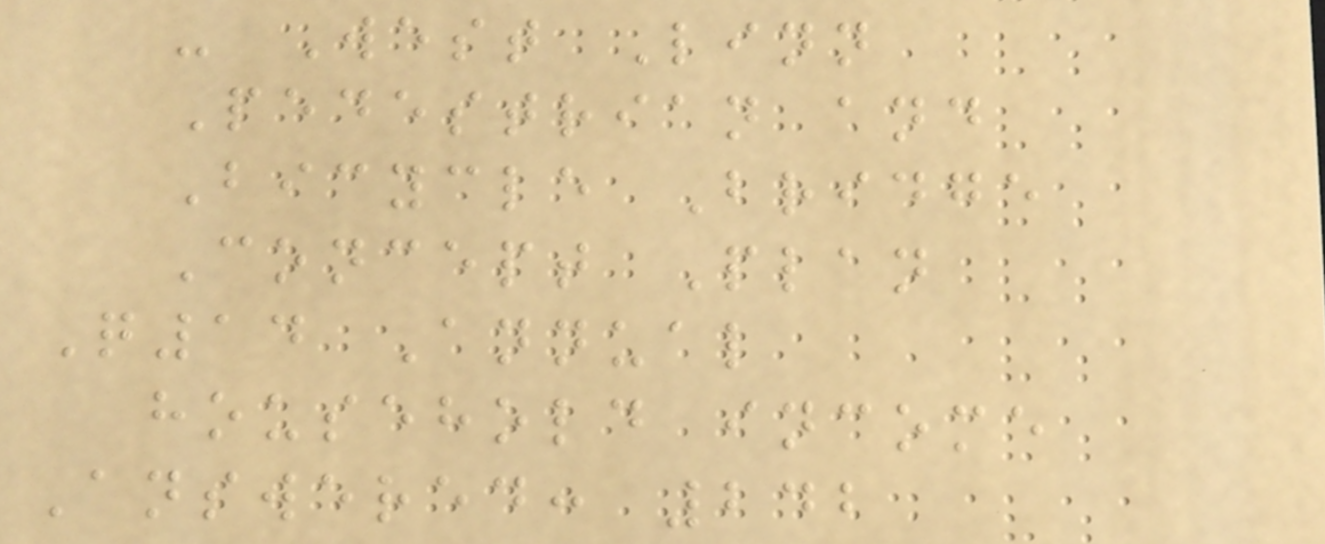- West Linn
Pedestrian and
Bicycle Bridge
Concept Plan
Q14 Annual
household income
Answered: 242
